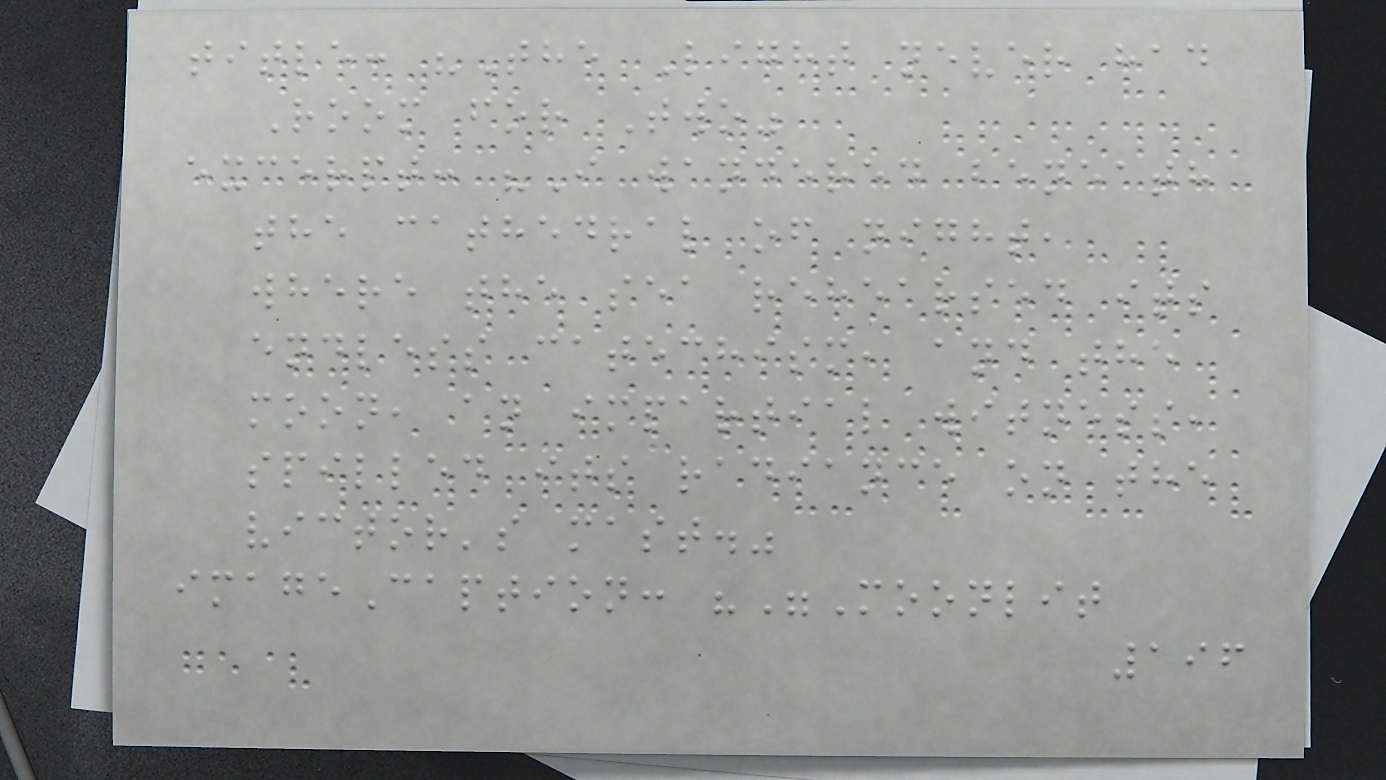title: "The Light never had
Room for Two"
excerpt: "I wandered beneath
the cathedral of night,
where the sea rehearsed its
endless catechism, and the
moon, an impartial witness,
spilled its radiance on the
victor's mast."
imageCaption: ""Moonlit
196
